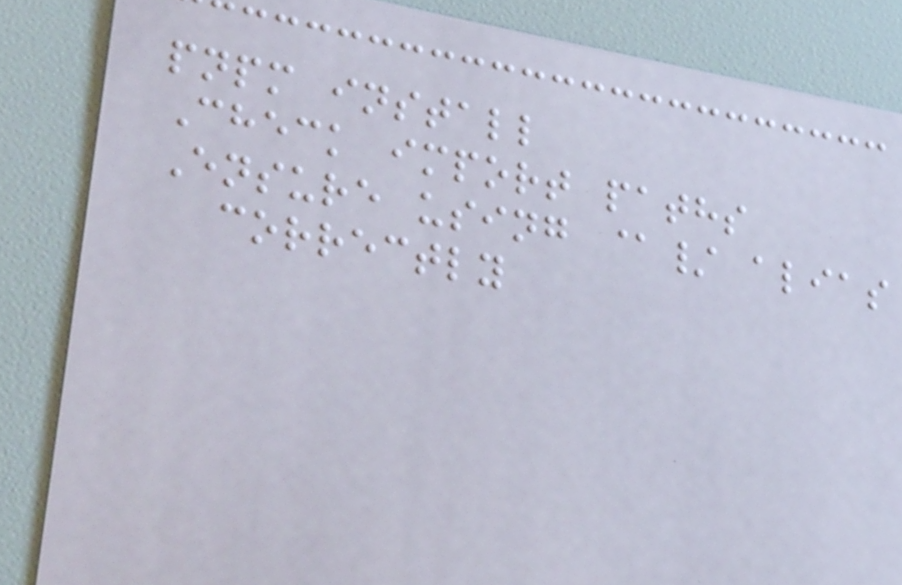pnpm install
Check import paths
Ensure using @/ alias
correctly
